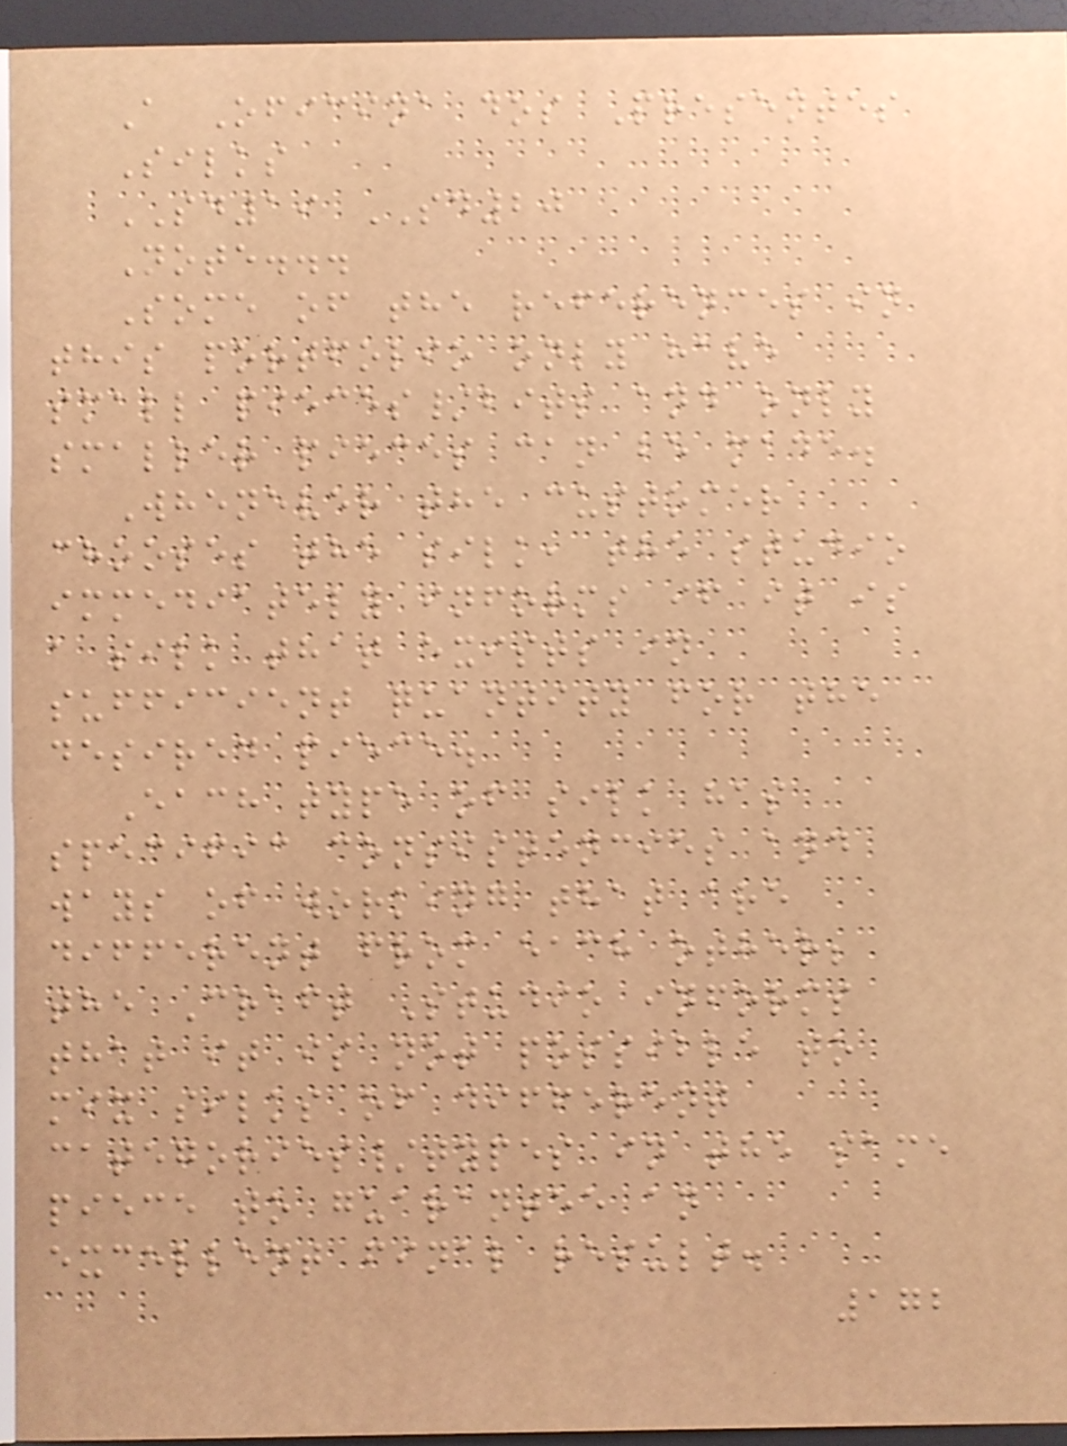A Oficina dos Presentes
Silks
SD19 SD20
Note...
Some of the references in
this portfolio only have
small pieces/bits and only
smaller pieces can be made.
Whenever the customer
chooses the silk, the studio
immediately informs if it is
a silk that exists in
sufficient quantity for the
desired piece.
Each type of silk has
specific consistencies and
ways of working that are
different from each other;
the Craft Studio informs
that it is not possible to
mix silks of different
categories/types in the same
piece to guarantee an
excellent final result.
172
